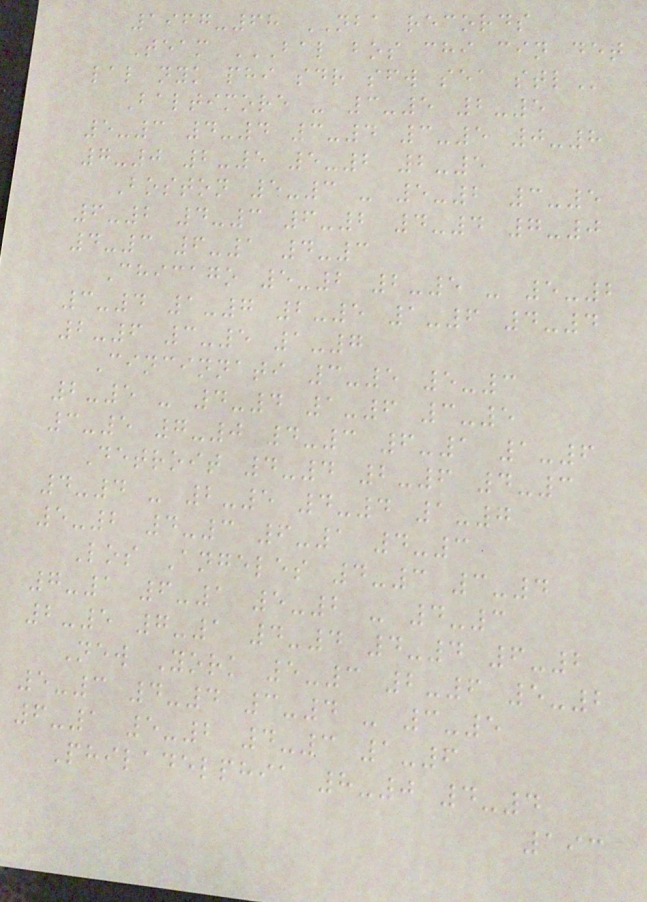1967-68 NBA records
Team BAL BOS CHI CIN DET
LAL NYK PHI SDR SFW SEA STL
Baltimore - 3-5 2-5
5-3 4-4 3-4 3-5 0-8
7-0 2-5 5-2 2-5
Boston 5-3 - 5-2 3-5
6-2 4-3 6-2 4-4 7-0
4-3 6-1 4-3
Chicago 5-2 2-5 - 5-2
3-4 1-7 2-5 1-6 4-4
2-6 3-5 1-7
Cincinnati 3-5 5-3
2-5 - 4-4 1-6 3-5
3-5 7-0 4-3 6-1 1-6
Detroit 4-4 2-6 4-3
4-4 - 2-5 4-4 1-7
5-2 4-3 6-1 4-3
Los Angeles 4-3 3-4
7-1 6-1 5-2 - 4-3
2-5 7-1 4-4 4-4 6-2
New York 5-3 2-6 5-2
5-3 4-4 3-4 - 3-5
6-1 5-2 4-3 1-6
Philadelphia 8-0 4-4
193
